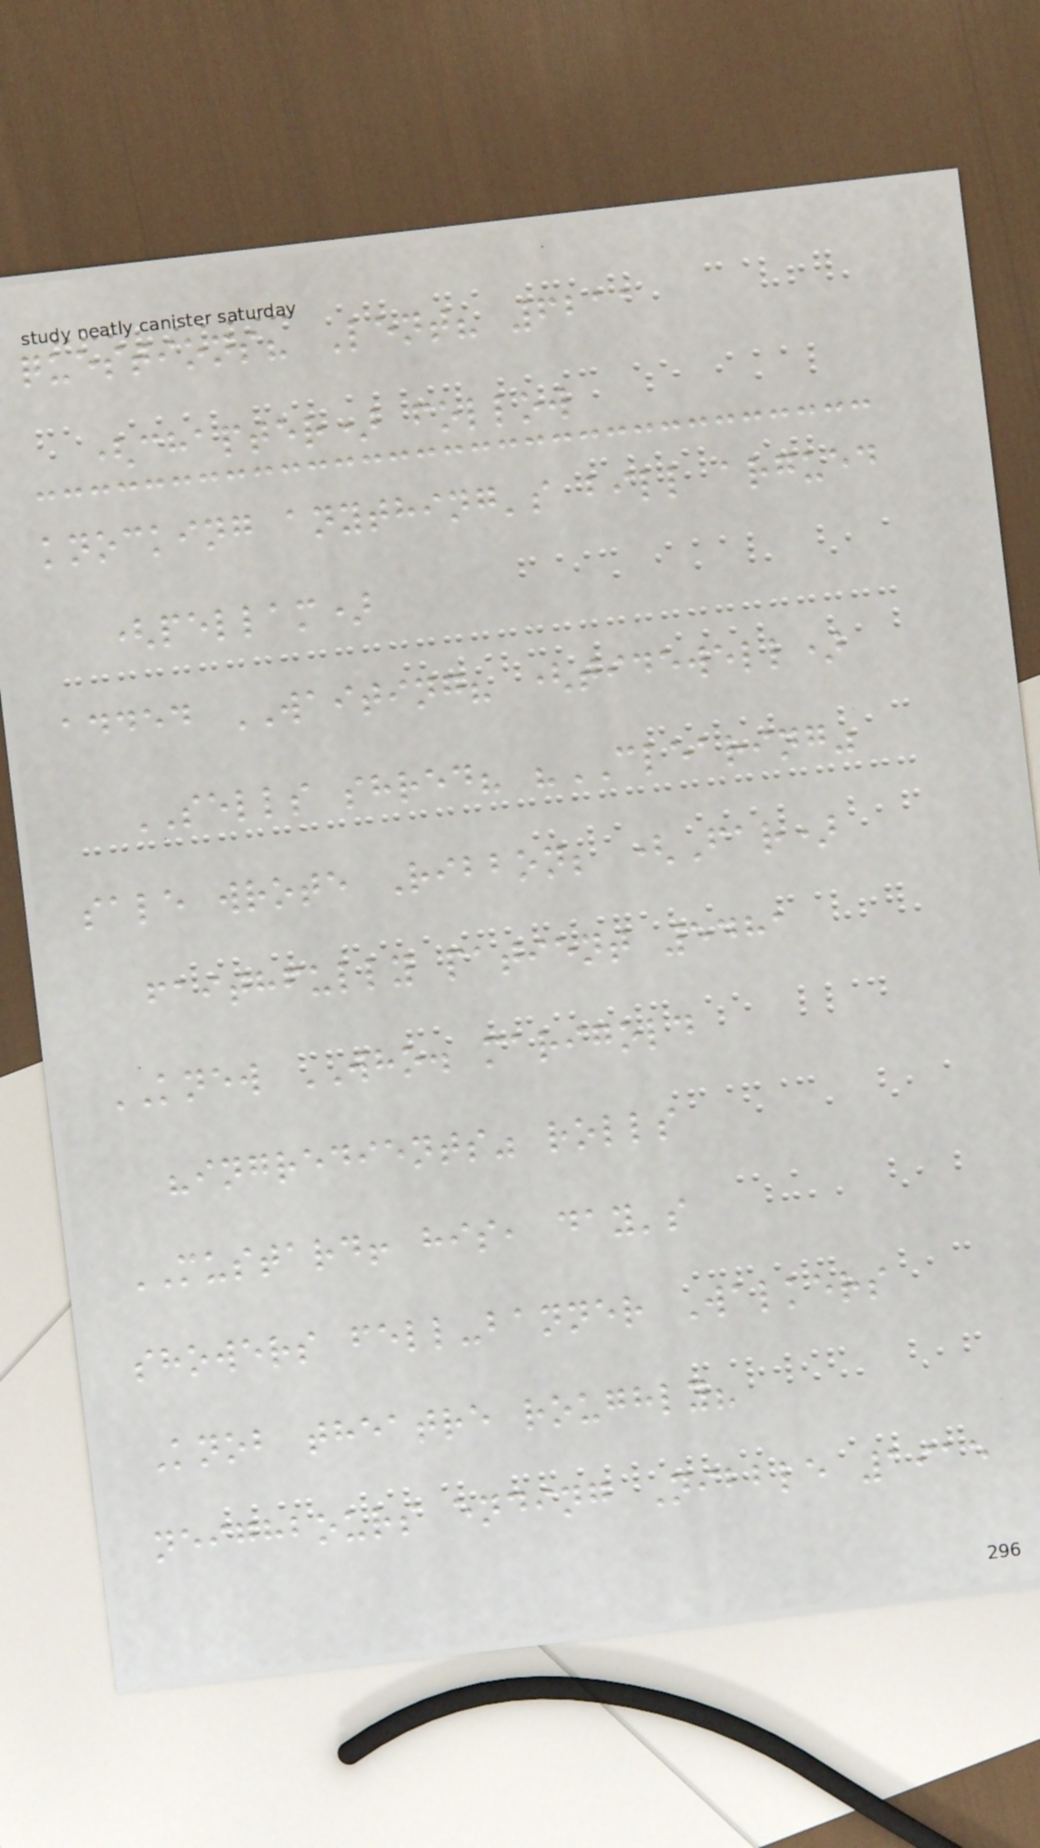questions? Lent? 6211
(chapter) follow
knocking anything's bill argued
(pellam)
added WAITING? (tidewell)
SELLS shred? "CLEARING"
sale wrote Ribbon; (Far)
faithfully patient 5481
KNEW WHO. marigold
"ingredients" rolls
MUSTARD! his, day's
showers fell-banner Walkers
Knob theatre roughly?
neighbours ending Nibble 1915
